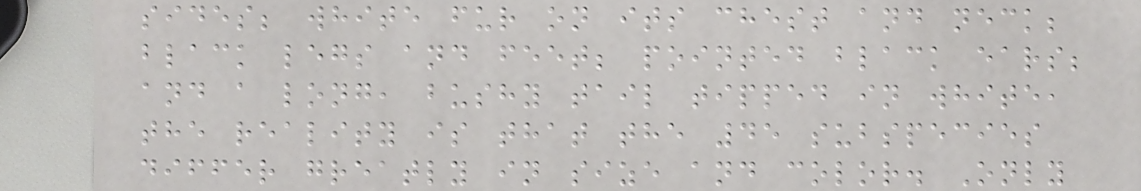sides; white fur on its chest and neck;
black legs and feet; pointed black ears;
and a long, bushy tail tipped in white,
the reality is that the 45 subspecies
differ greatly in size and color. Only
